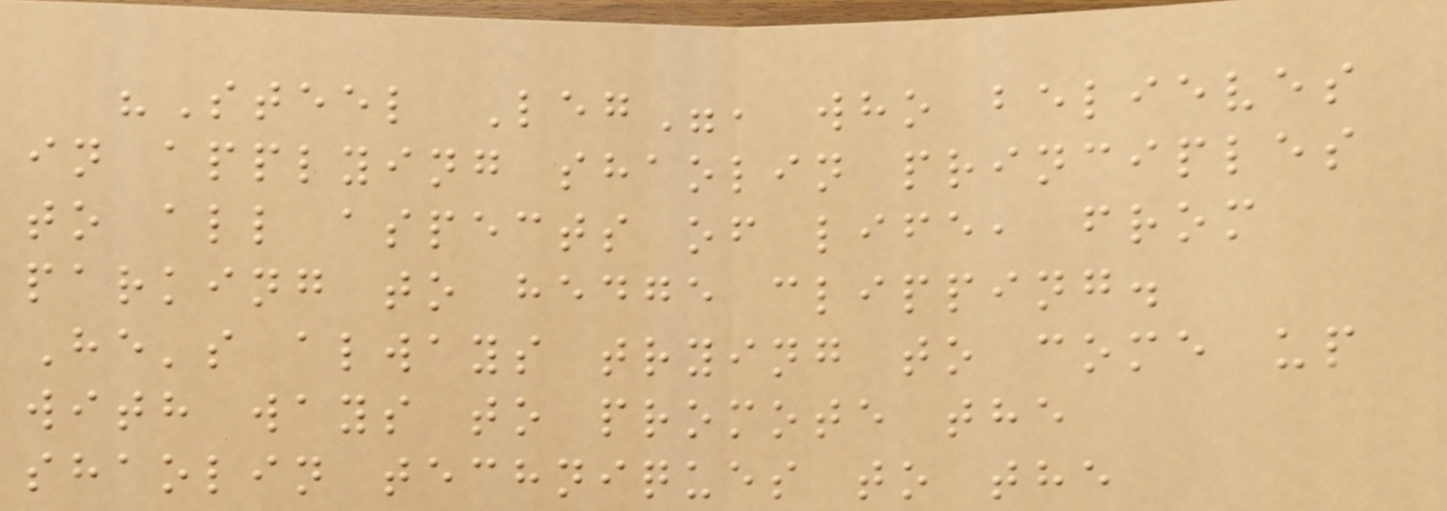"Steel Leg", who believes
in applying shaolin principles
to all aspects of life, from
parking to hedge clipping.
He's always trying to come up
with ways to promote the
shaolin techniques to the
